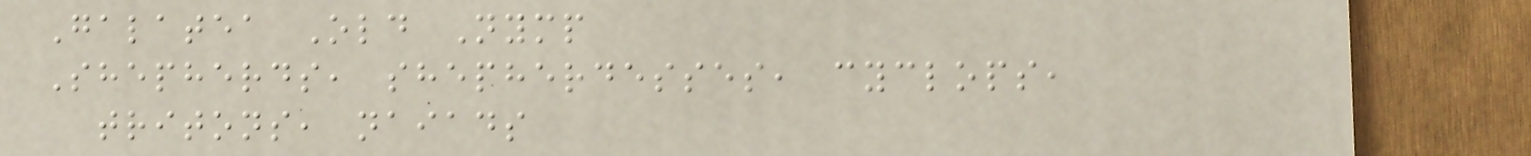Galatea Old Nymp
Shepherds, shepherdesses, cyclops,
tritons, naiads
